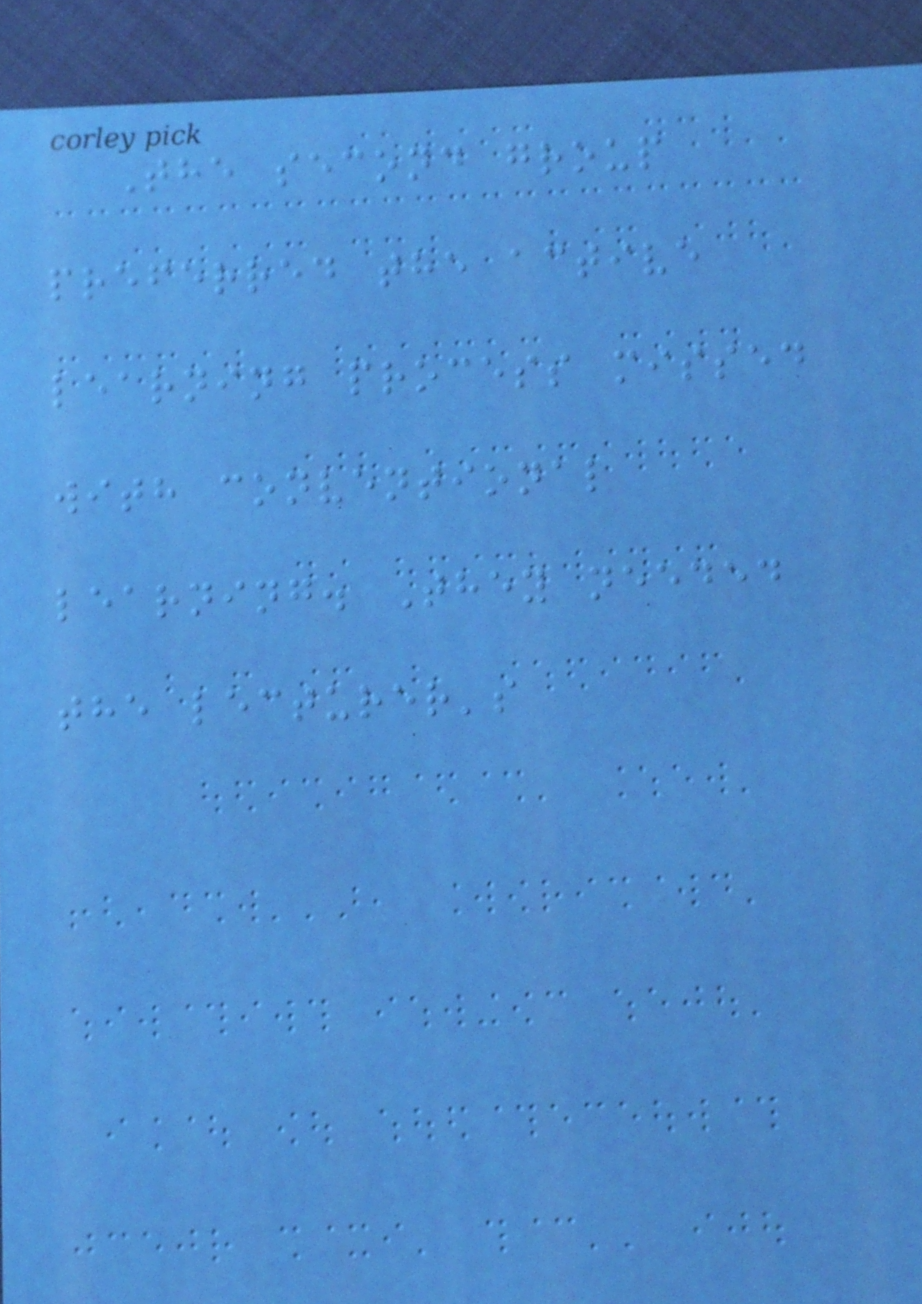The second group
preferred the active
learning process missed
with conventional
learning. They needed
the lecturer's
